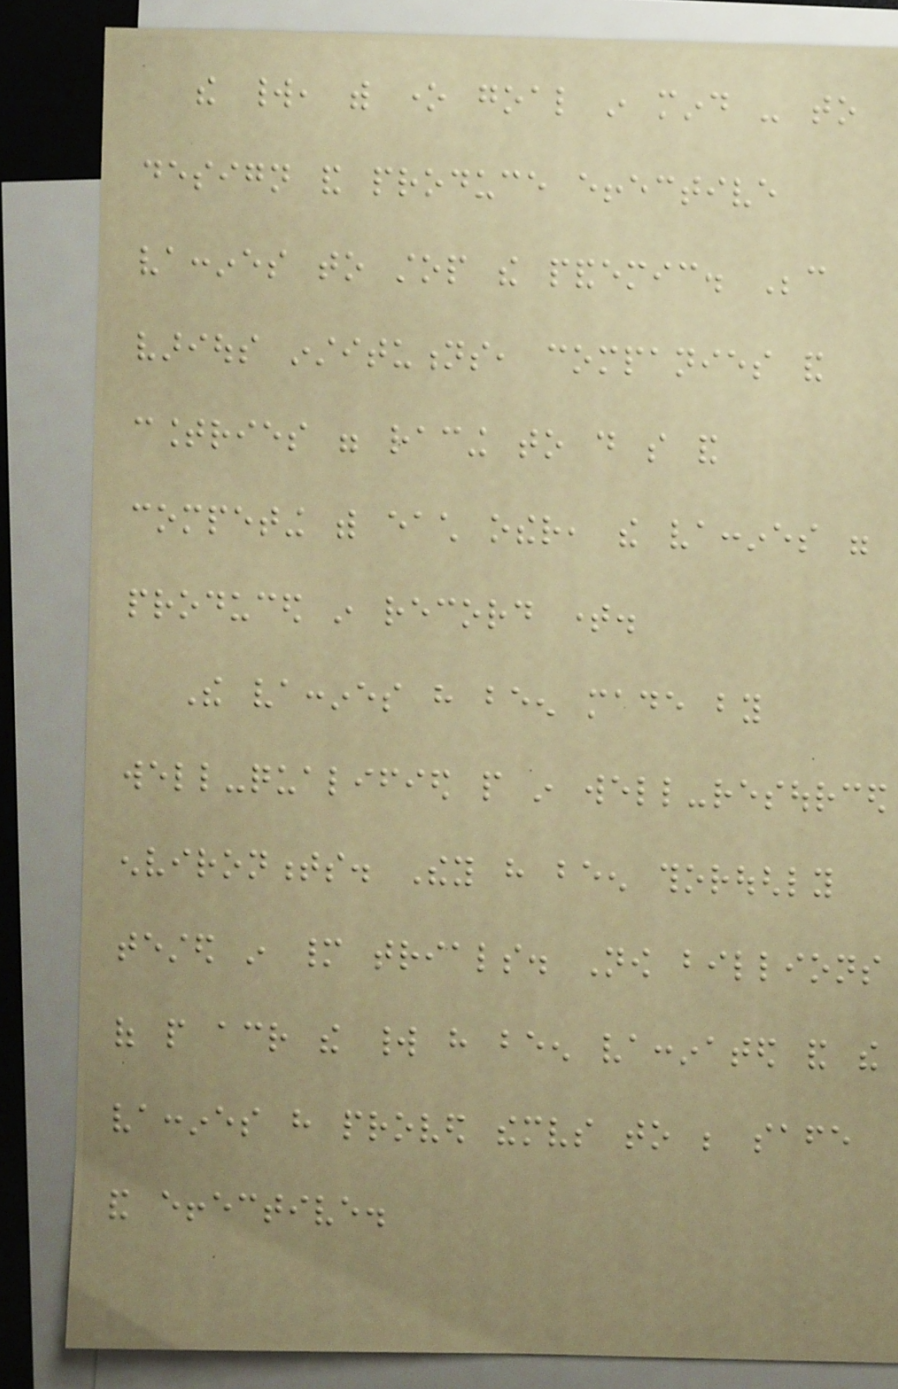the world, with one goal in mind - to
design and produce effective
vaccines to stop the pandemic. Because
various institutions, companies and
countries were racing to do so and
competing with each other, the vaccines were
produced in record time.
The vaccines have been made by
well-qualified people in well-resourced
environments. They have been thoroughly
tested in many trials. Now billions
of people across the world have been vaccinated and the
vaccines have proved themselves to be safe
and effective.
